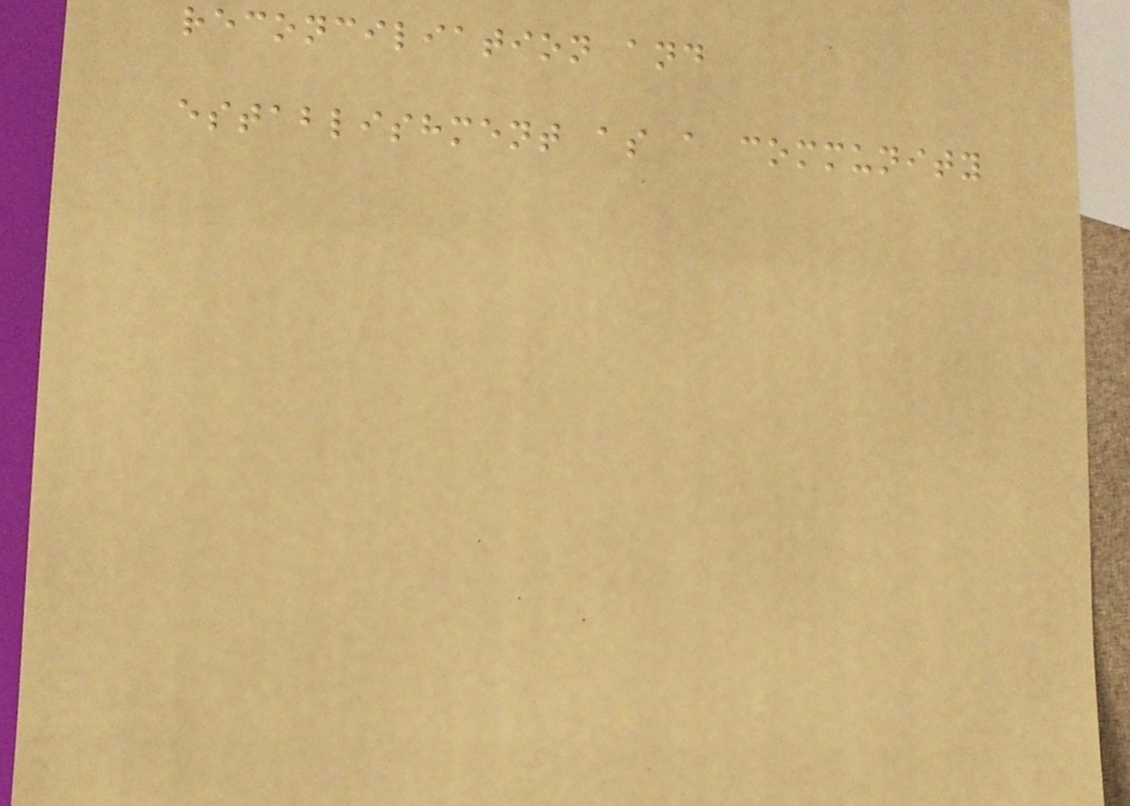reconciliation and
establishment as a community
